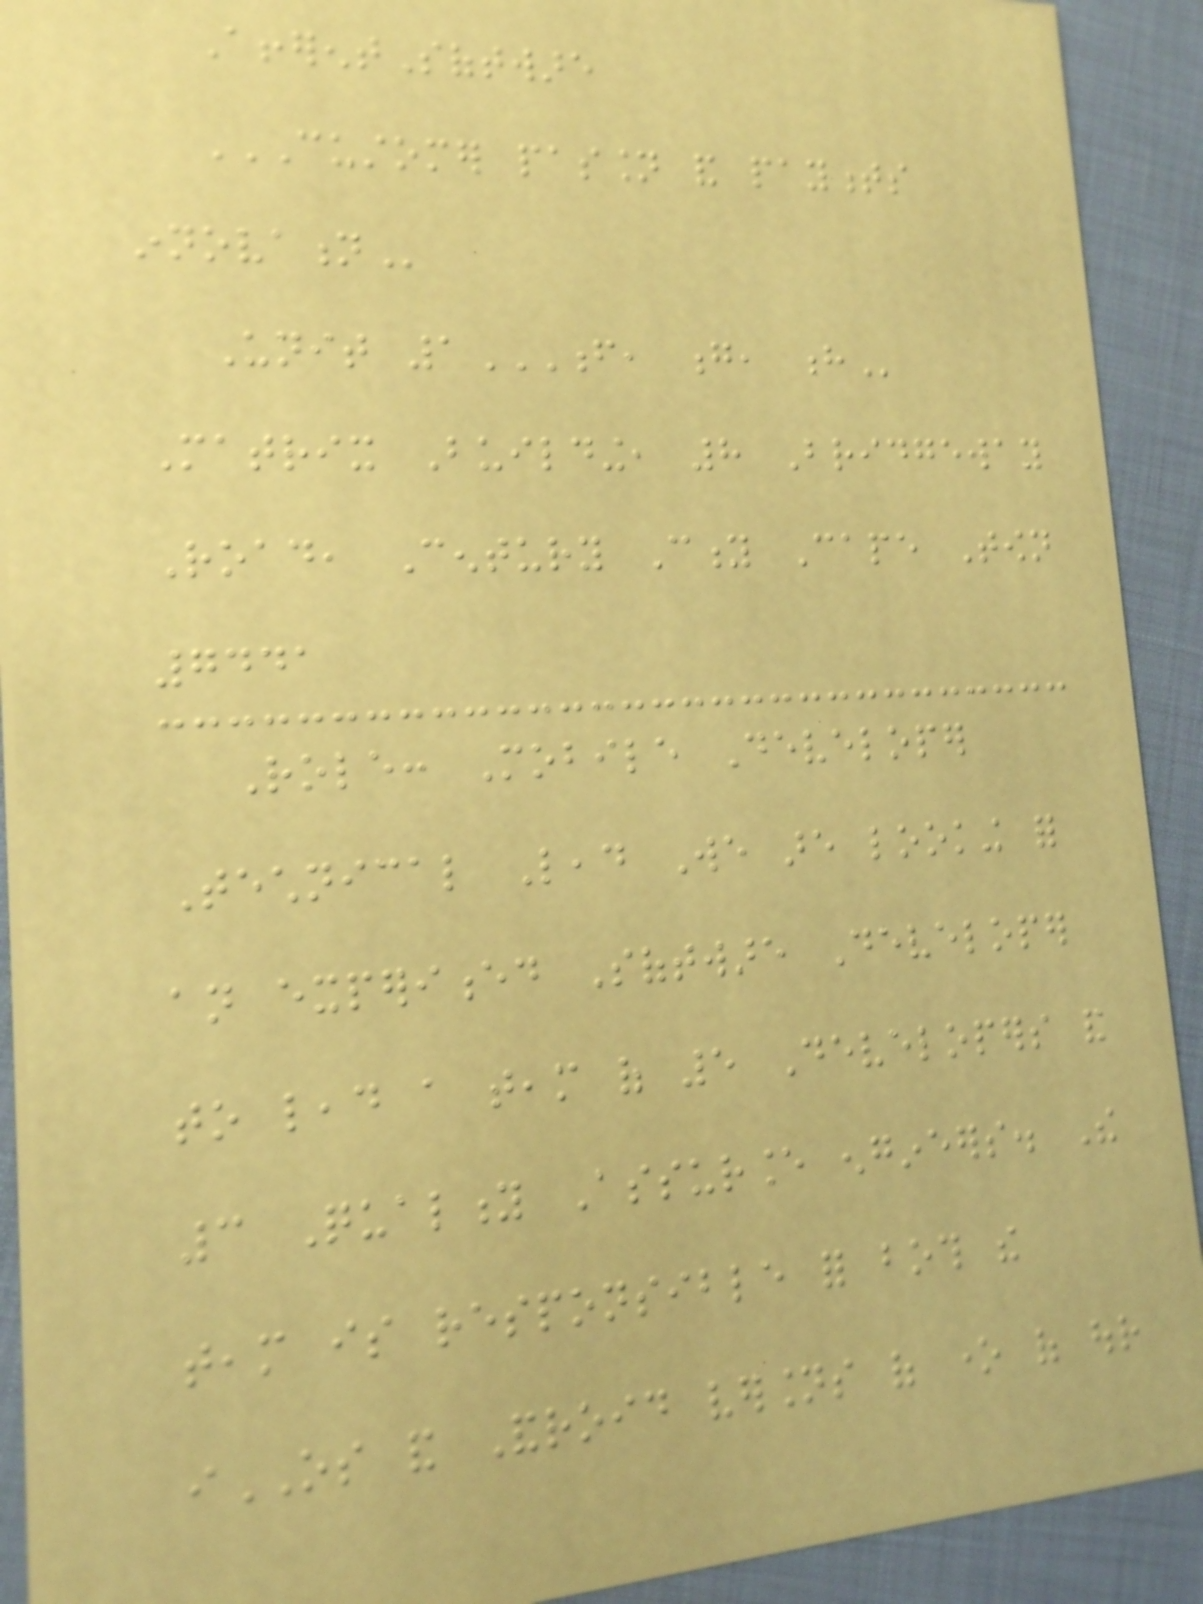AfferentSoftware
CUSTOMER PASSION AND PAYMENTS
INNOVATION
Unit 1F, G, H
Matrix Building, 8 Bridgeway
Road, Century City Cape Town
7441
Role: Mobile Developer
Technical Lead We are looking for
an experienced Software Developer
to lead a team of 5 Developers and
3 Quality Assurance engineers. The
team is responsible for both the
iOS and Android versions of one of our
